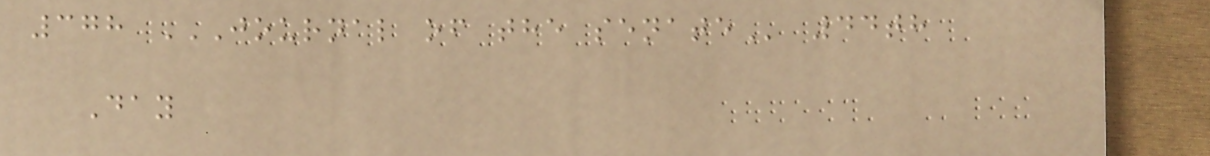378 JOURNAL OF THE SENATE 44th
Day
